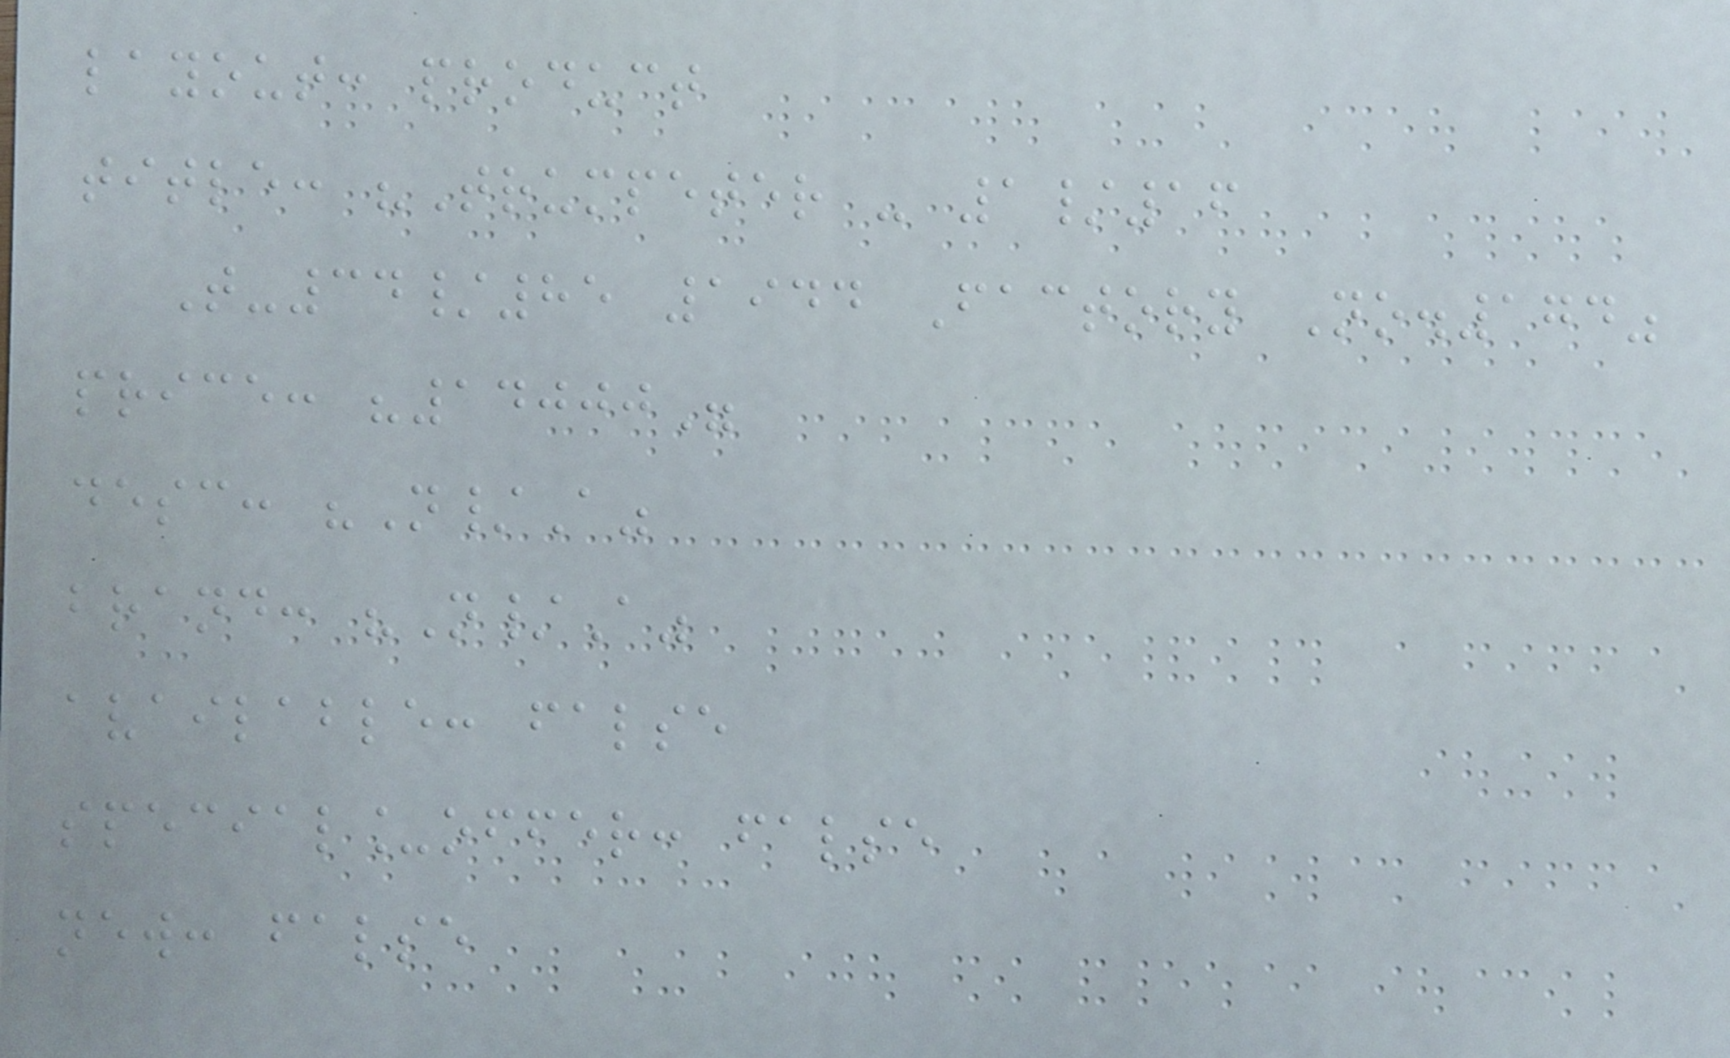layout: product
title: "Trumpeter - 1/16
T-34/85 1944 Factory No.174"
price: "14000"
desc: "N/A"
brand: "N/A"
available: false
special_offer: false
new: false
